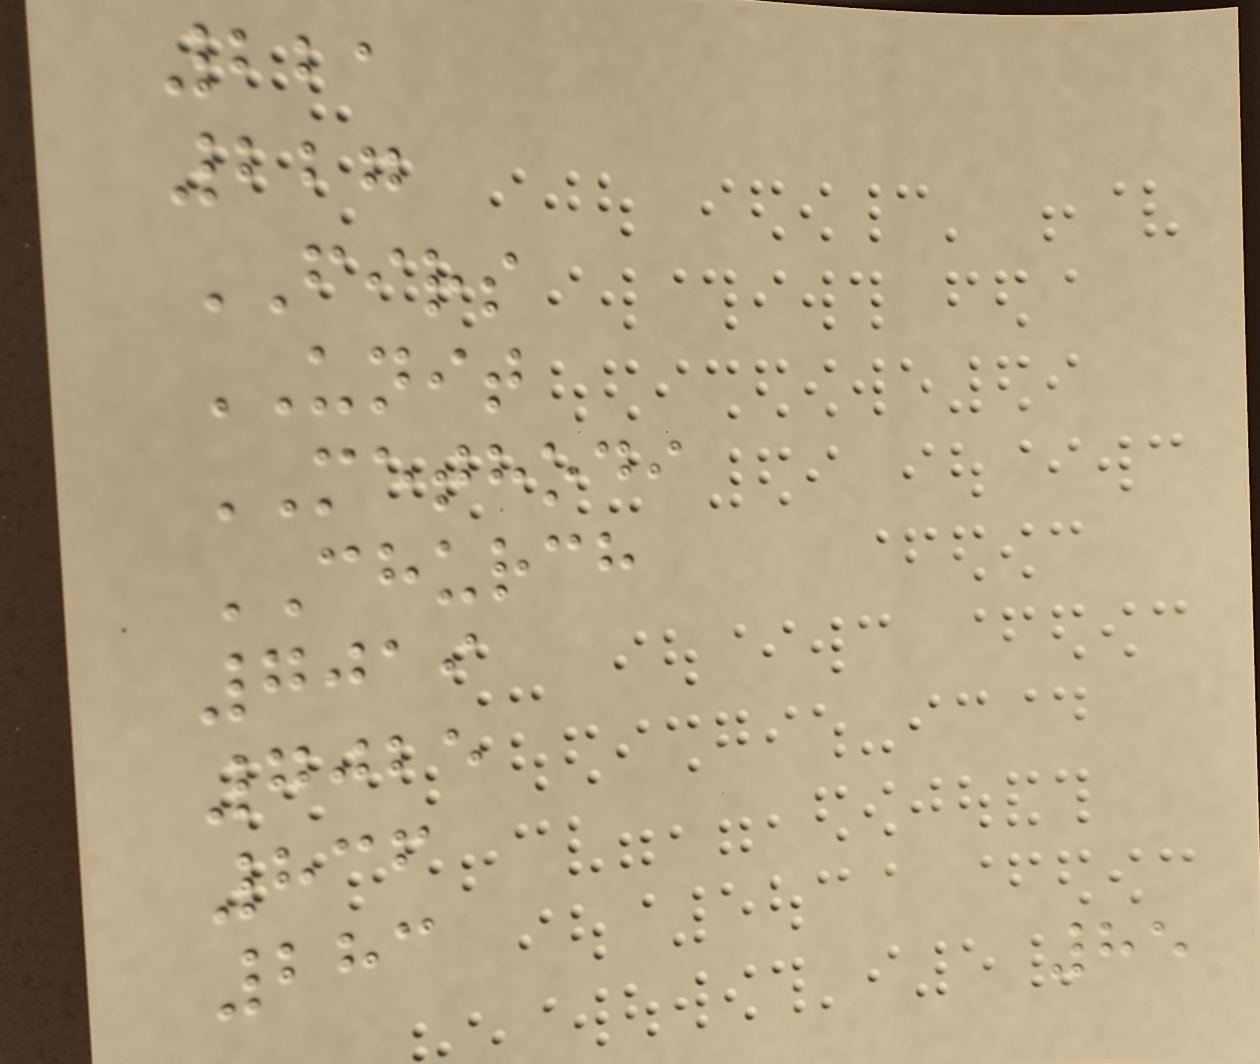221
227
FIRS
UNIT
METHODI
CHURCH
7019
7025
836
283
85
